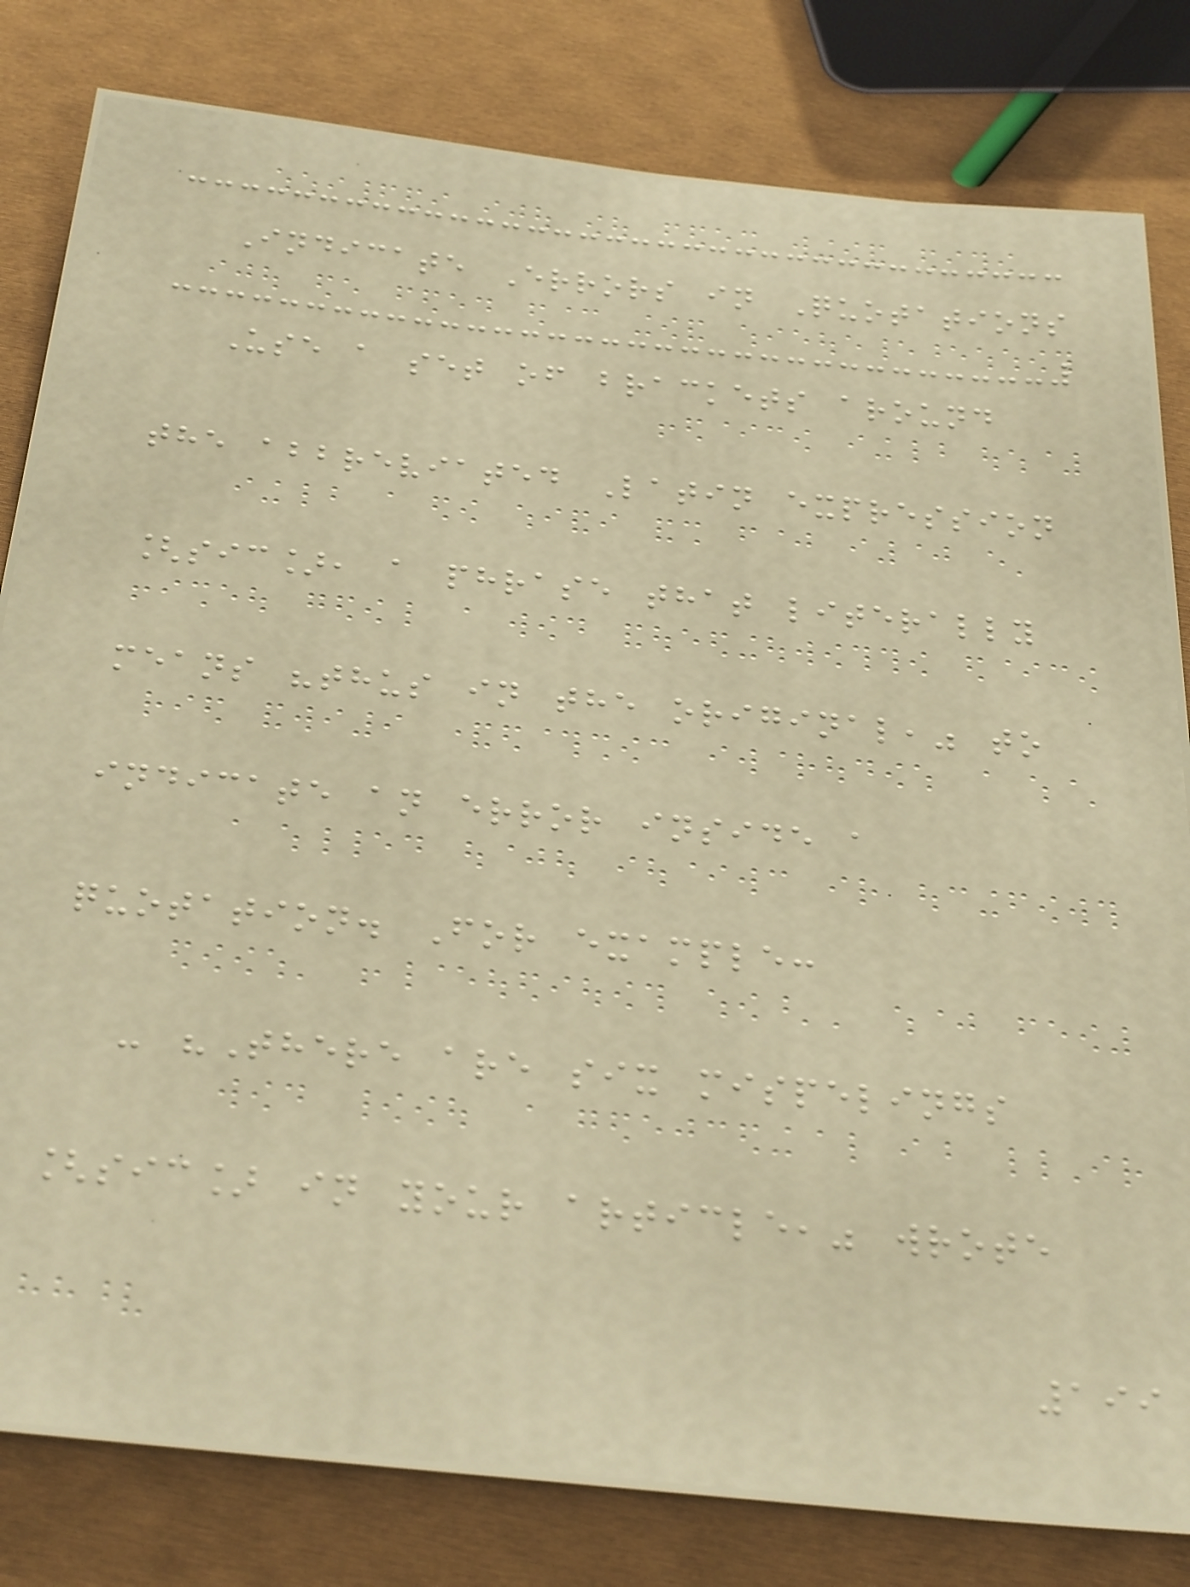Indicate Errors in Quotations
Use a set of brackets around
the abbreviated Latin expression
[sic], a phrase that literally
means "thus in the original," to
indicate an error inside a
quotation. For example:
- "There are six mispelings
[sic] in your article," wrote
199
